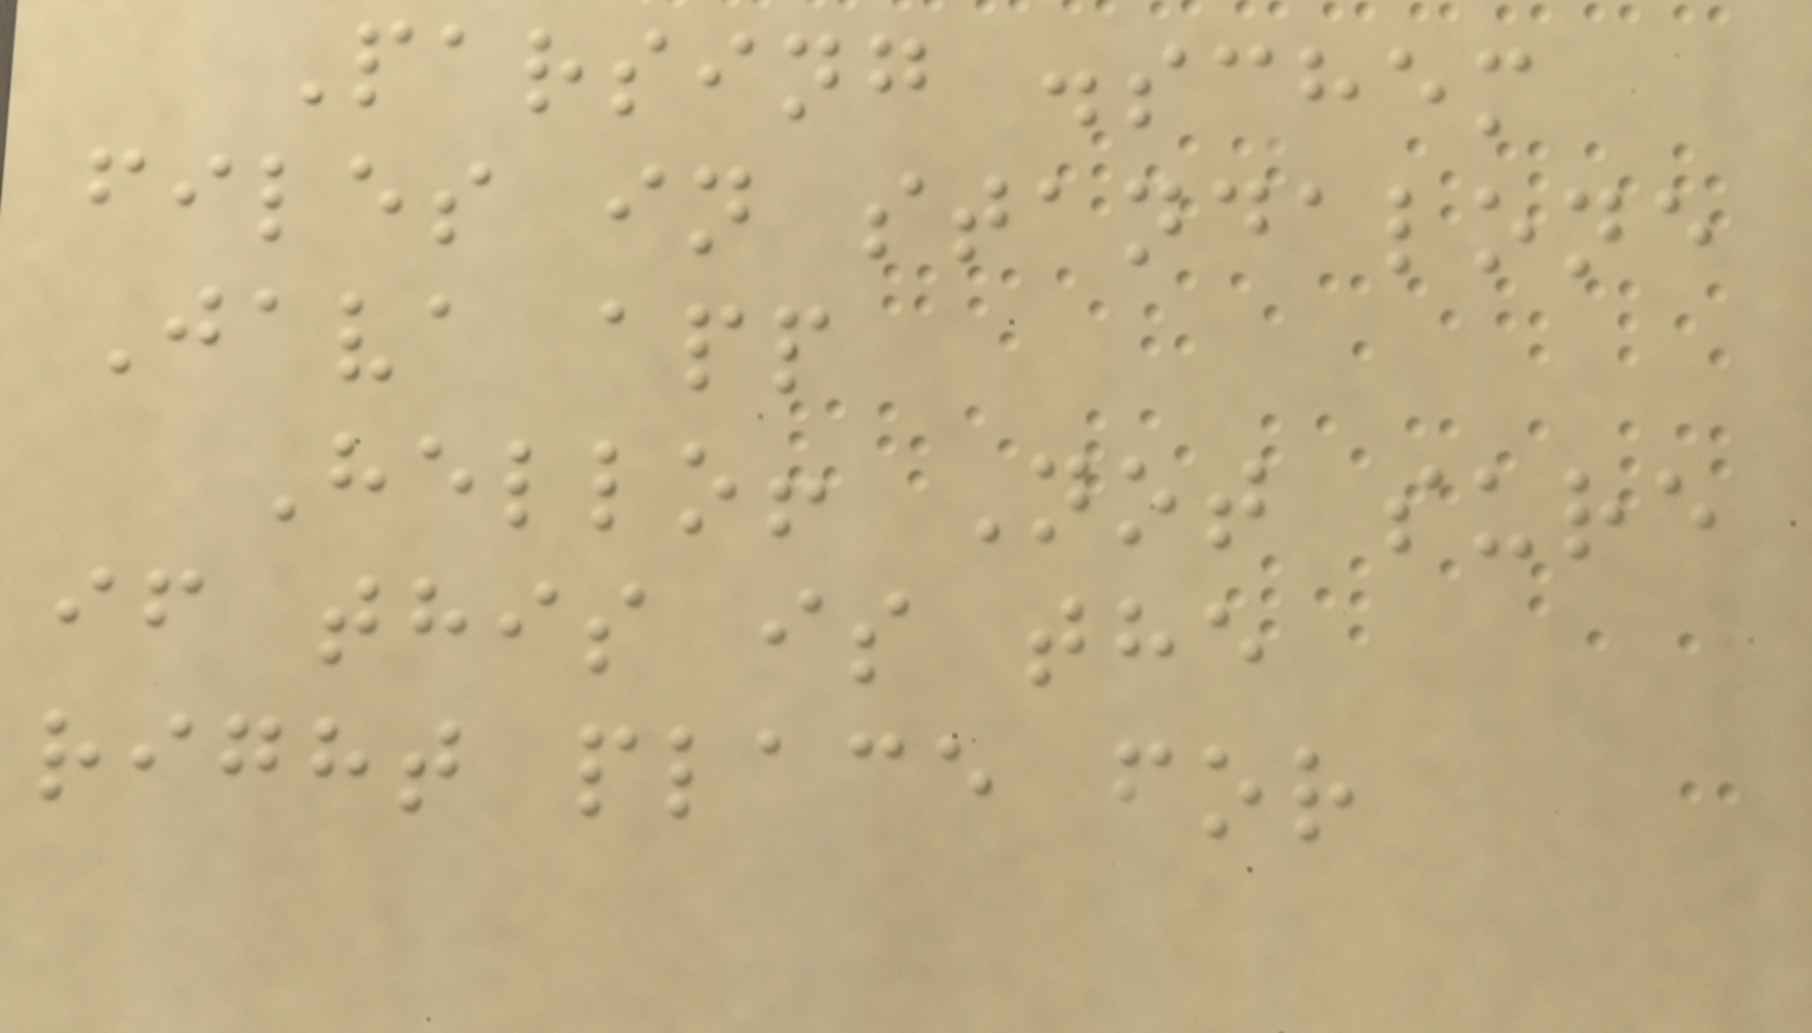Parsing .schem
files in standalone
Java app
Hello! Not sure
if this is the
right place for
